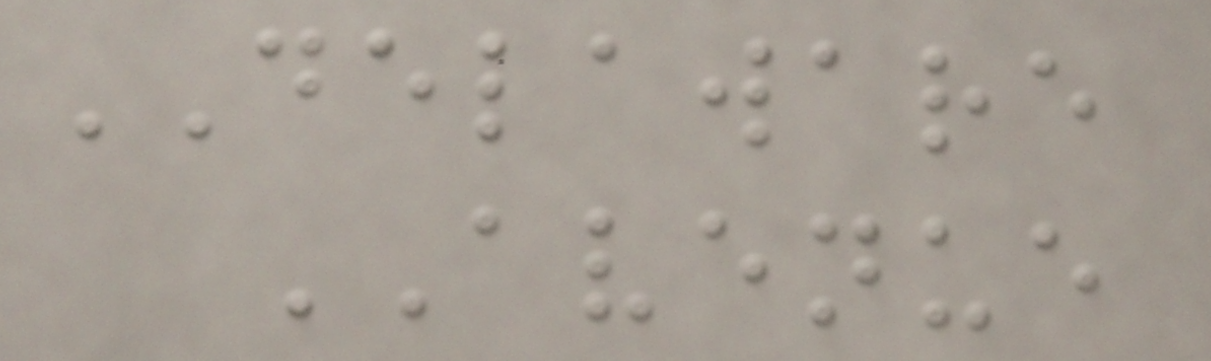DELAWARE
AVENUE
